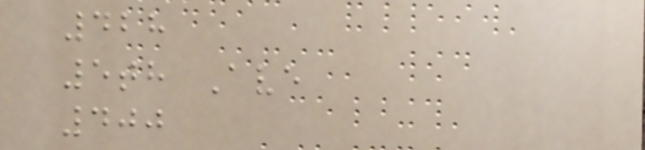428
5th Ave
400
